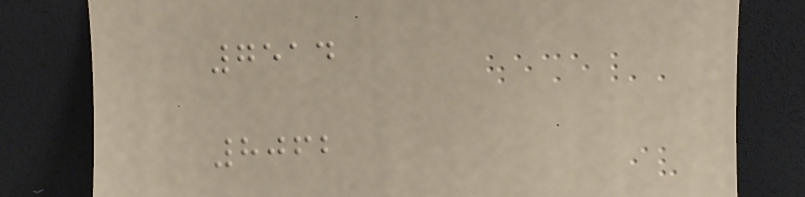7514
8062
